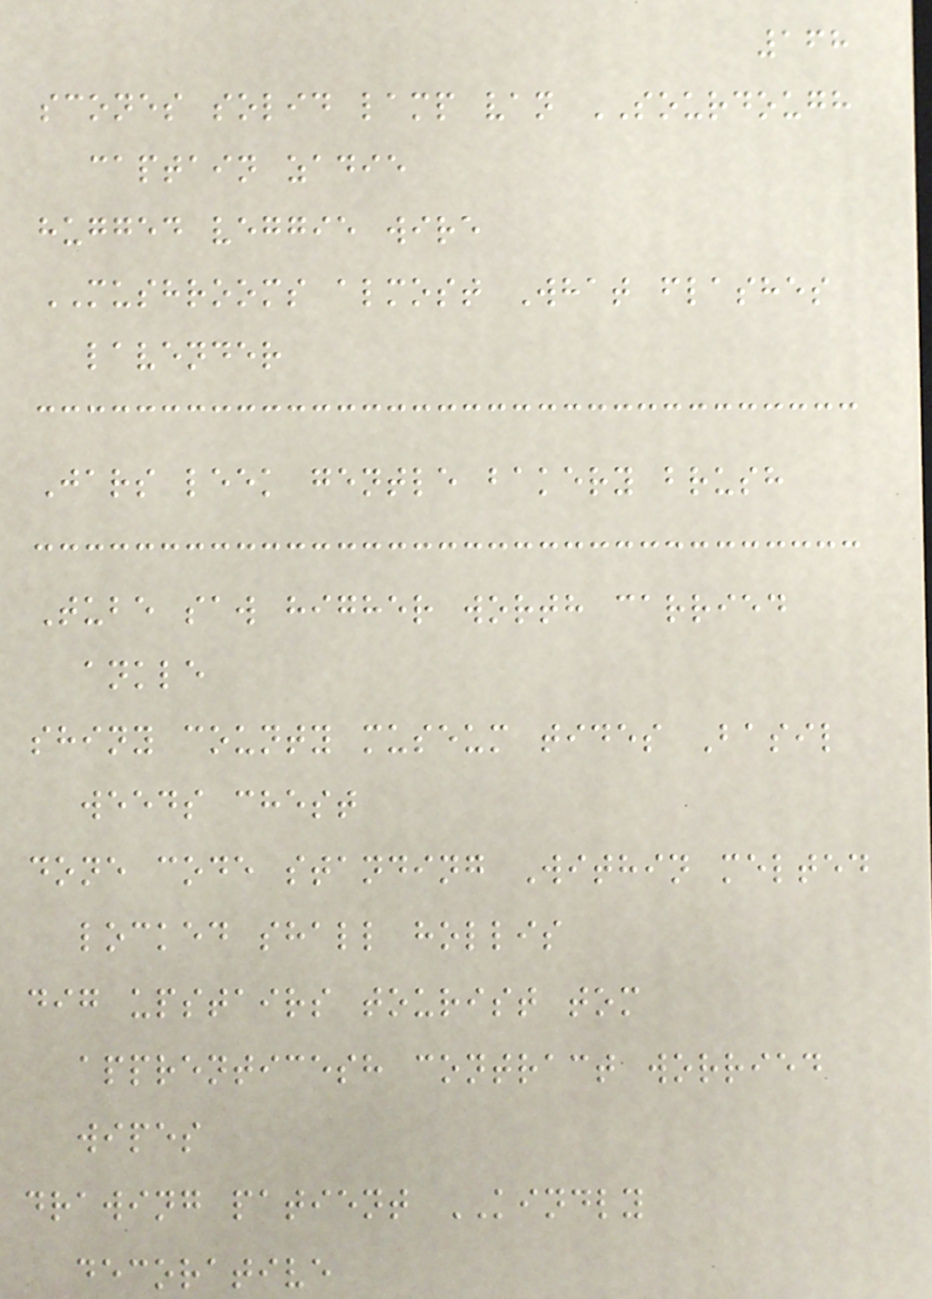168
scones solid lamp van SOURDOUGH
captain zadie
hugged veggie wire
MUSHROOMS almost What flashes
lavender
Jars leek gentle bakery brush
Tube saw higher worth carried
ankle
shiny county museum tides Basil
weeds chest
done code standing Within melted
locked shall hollis
dig upstairs tourist tom
apprenticesh contract worried
wipes
drawing patient KINDLY
decorative
